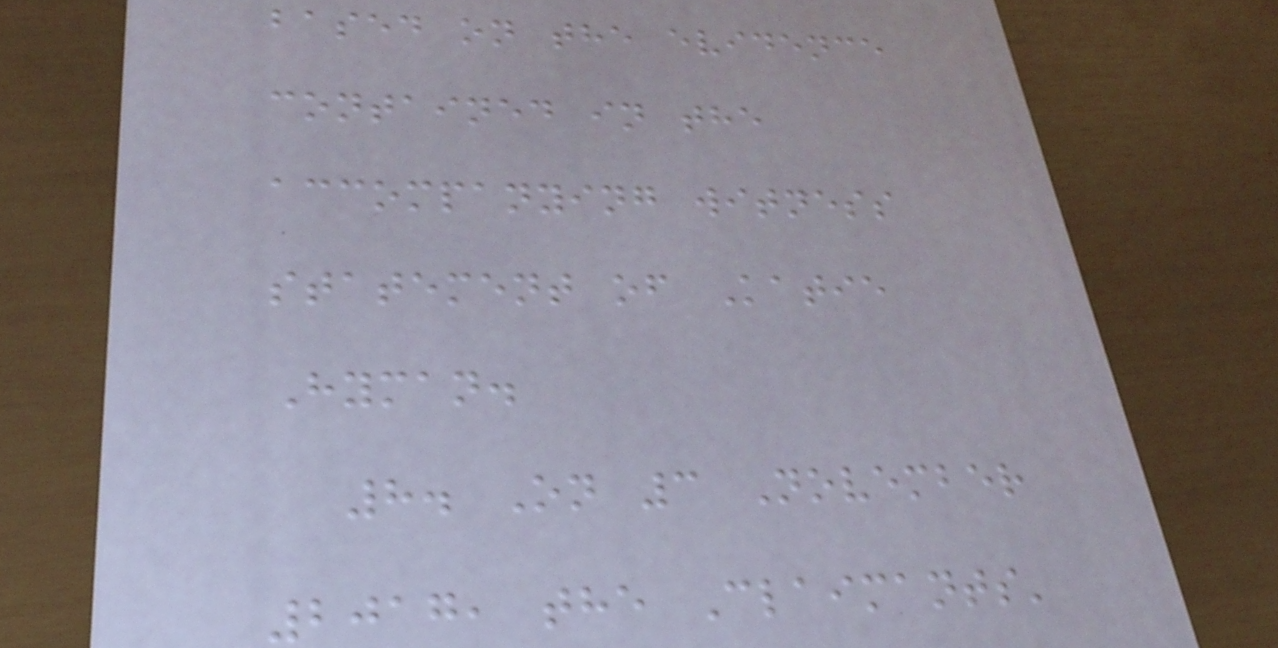based on the evidence
contained in the
accompanying witness
statement of Katie
Hyman.
8. On 3 November
2017, the Claimants'
